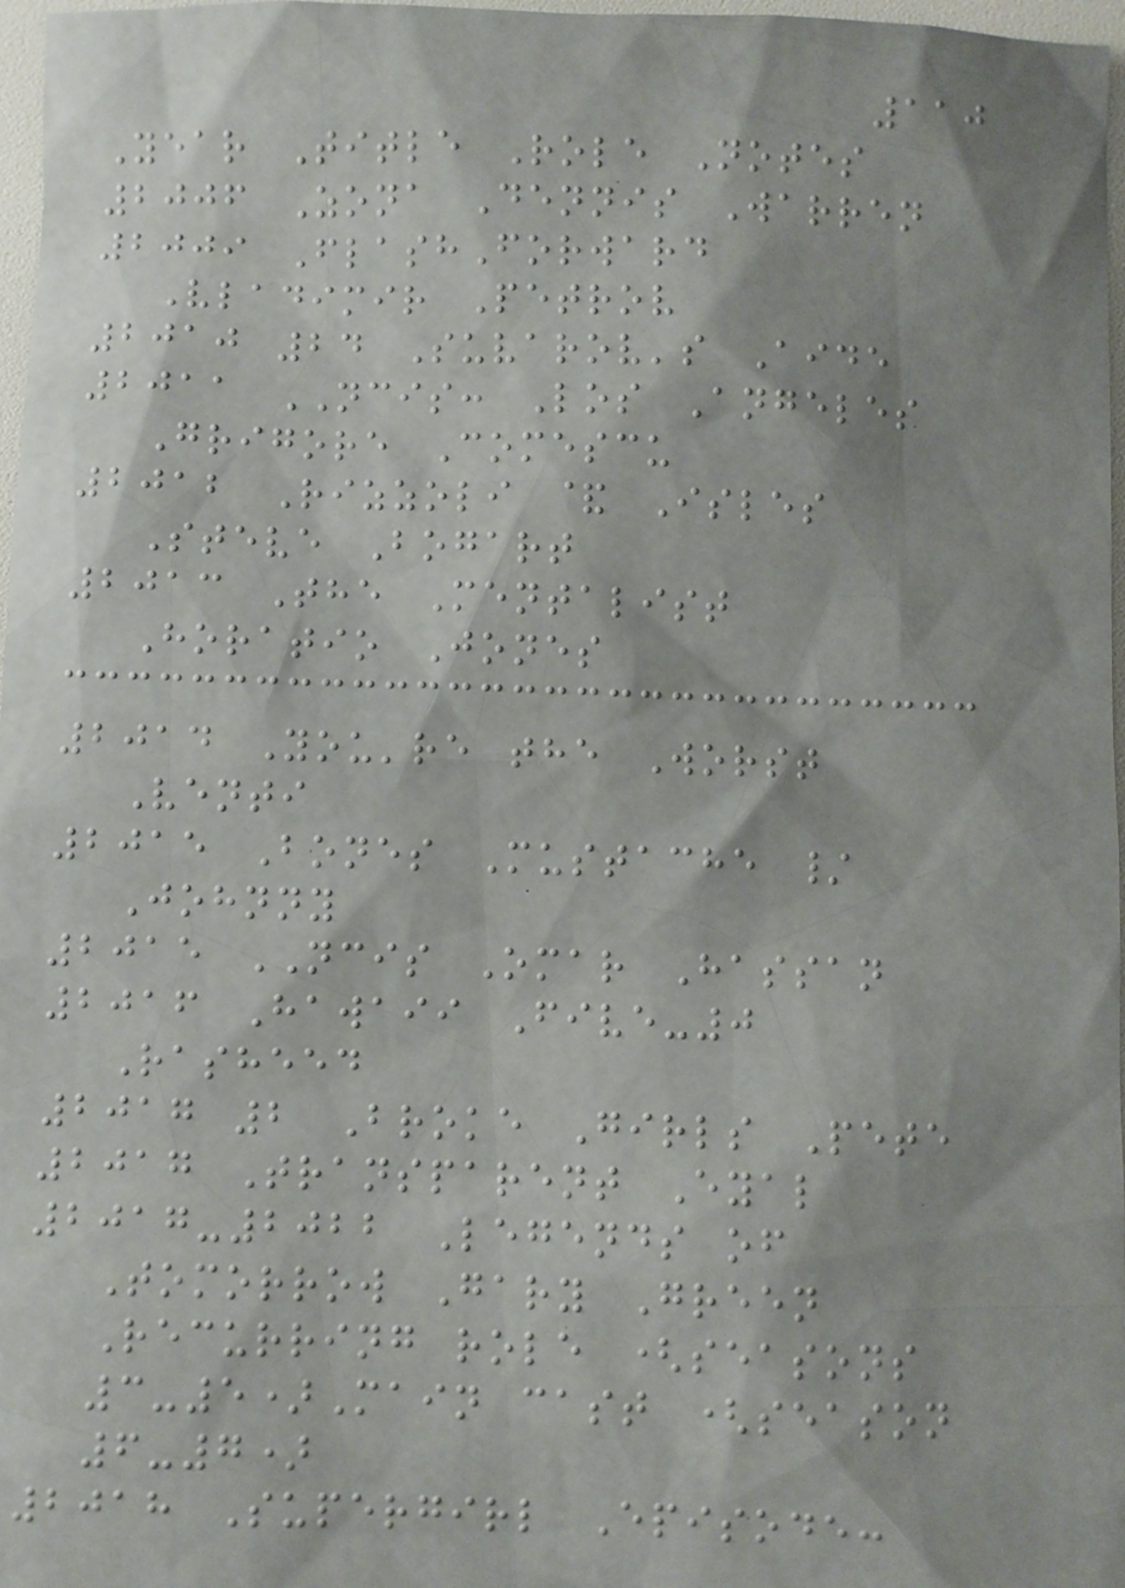110
Year Title Role Notes
2006 Zona Dennis Warren
2009 FlashForward
Vladimir Petrov
2010 24 Suvarov's Aide
2011 NCIS: Los Angeles
Grigore Comescu
2012 Rizzoli & Isles
Steve Bogart
2013 The Mentalist
Horatio Jones
2014 You're the Worst
Venti
2015 Bones Mustache /
Johnny
2015 NCIS Omar Hassan
2016 Hawaii Five-0
Rasheed
2017 2 Broke Girls Pete
2017 Transparent Eyal
2017-2022 Legends of
Tomorrow Gary Green
Recurring role (seasons
3-5)Main cast (season
6-7)
2018 Supergirl Episode:
